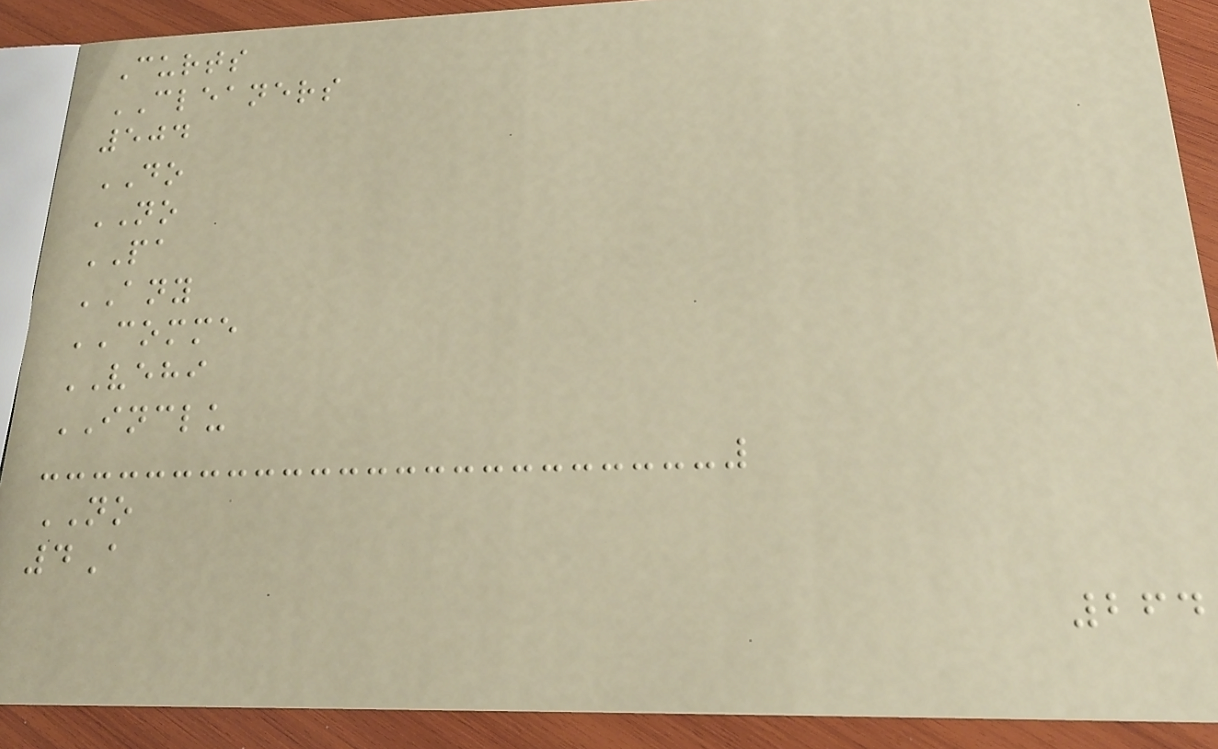Curts
CLEANERS
504
DO
NO
PA
ANY
COMME
VEHI
INCLU
NO
4A
264
